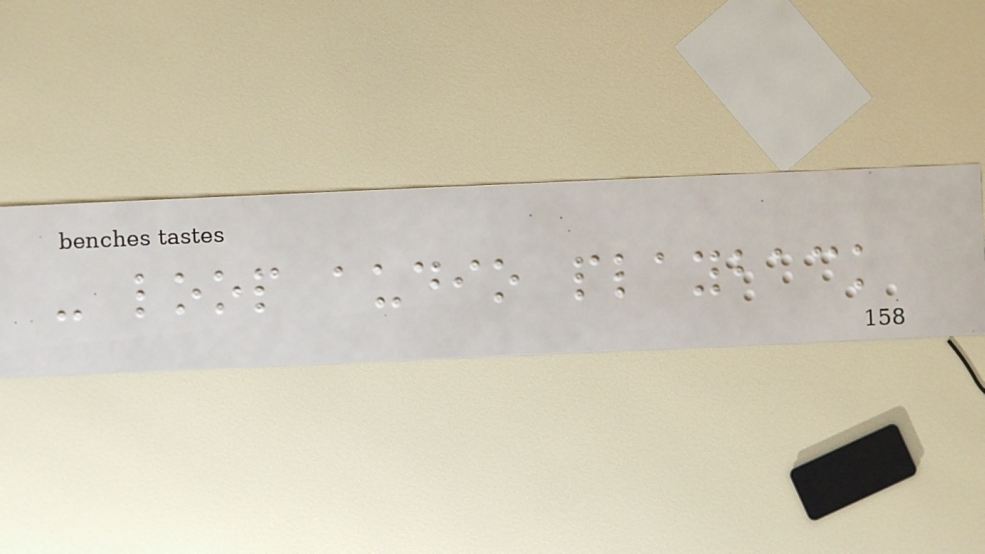- loop audio playback
